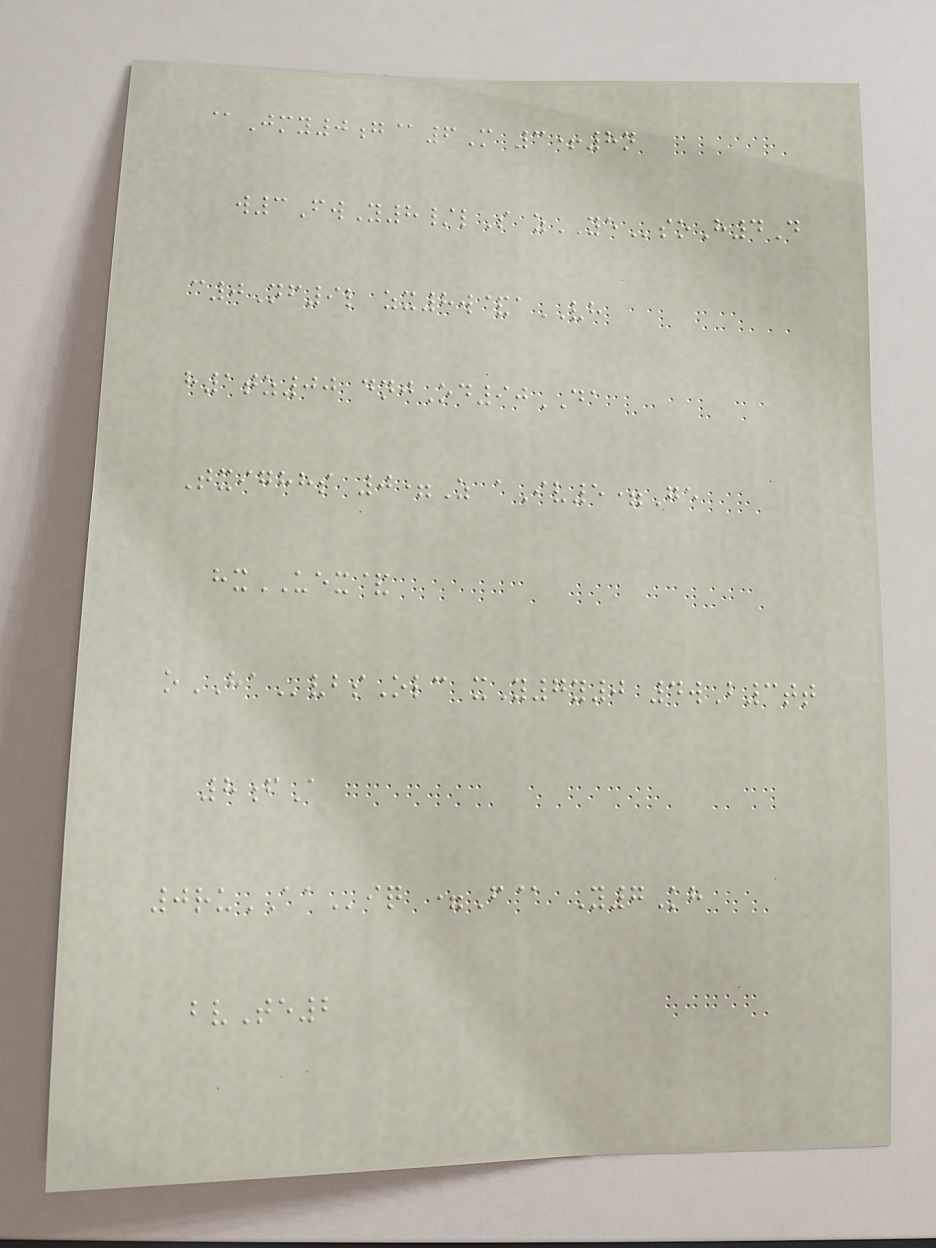@Jmy0g@6M 3+8n
w3FwY8/lS zYEsoH4D
c0Nf9l zx8w&aVH
h1tz00 dnjOd90DA
Txighhs 0=Z aIv5=Ge
hxUEX&
oHAvbsOlc xY7y0 4wB3tt
8fA
0ruAAiq =F@ Y7Kh
bvTe2
